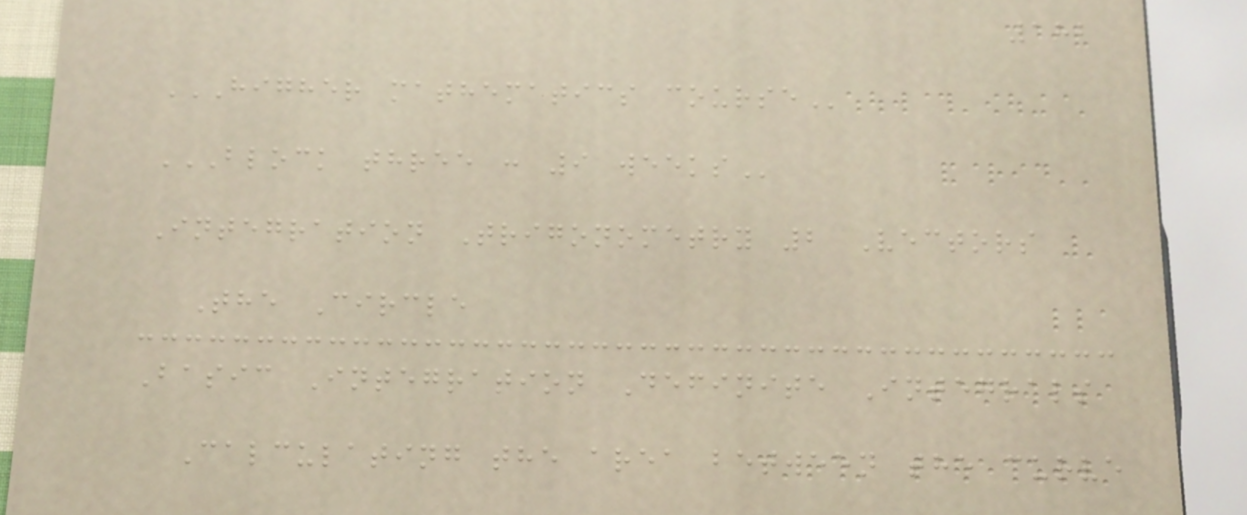182
HIGHER MATHEMATICS COURSE
BLOCK THREE : 9 WEEKS
Integration Trigonometry 2 Vectors
The Circle
Basic Integration Definite Integrals
Calculating the area between the curve
